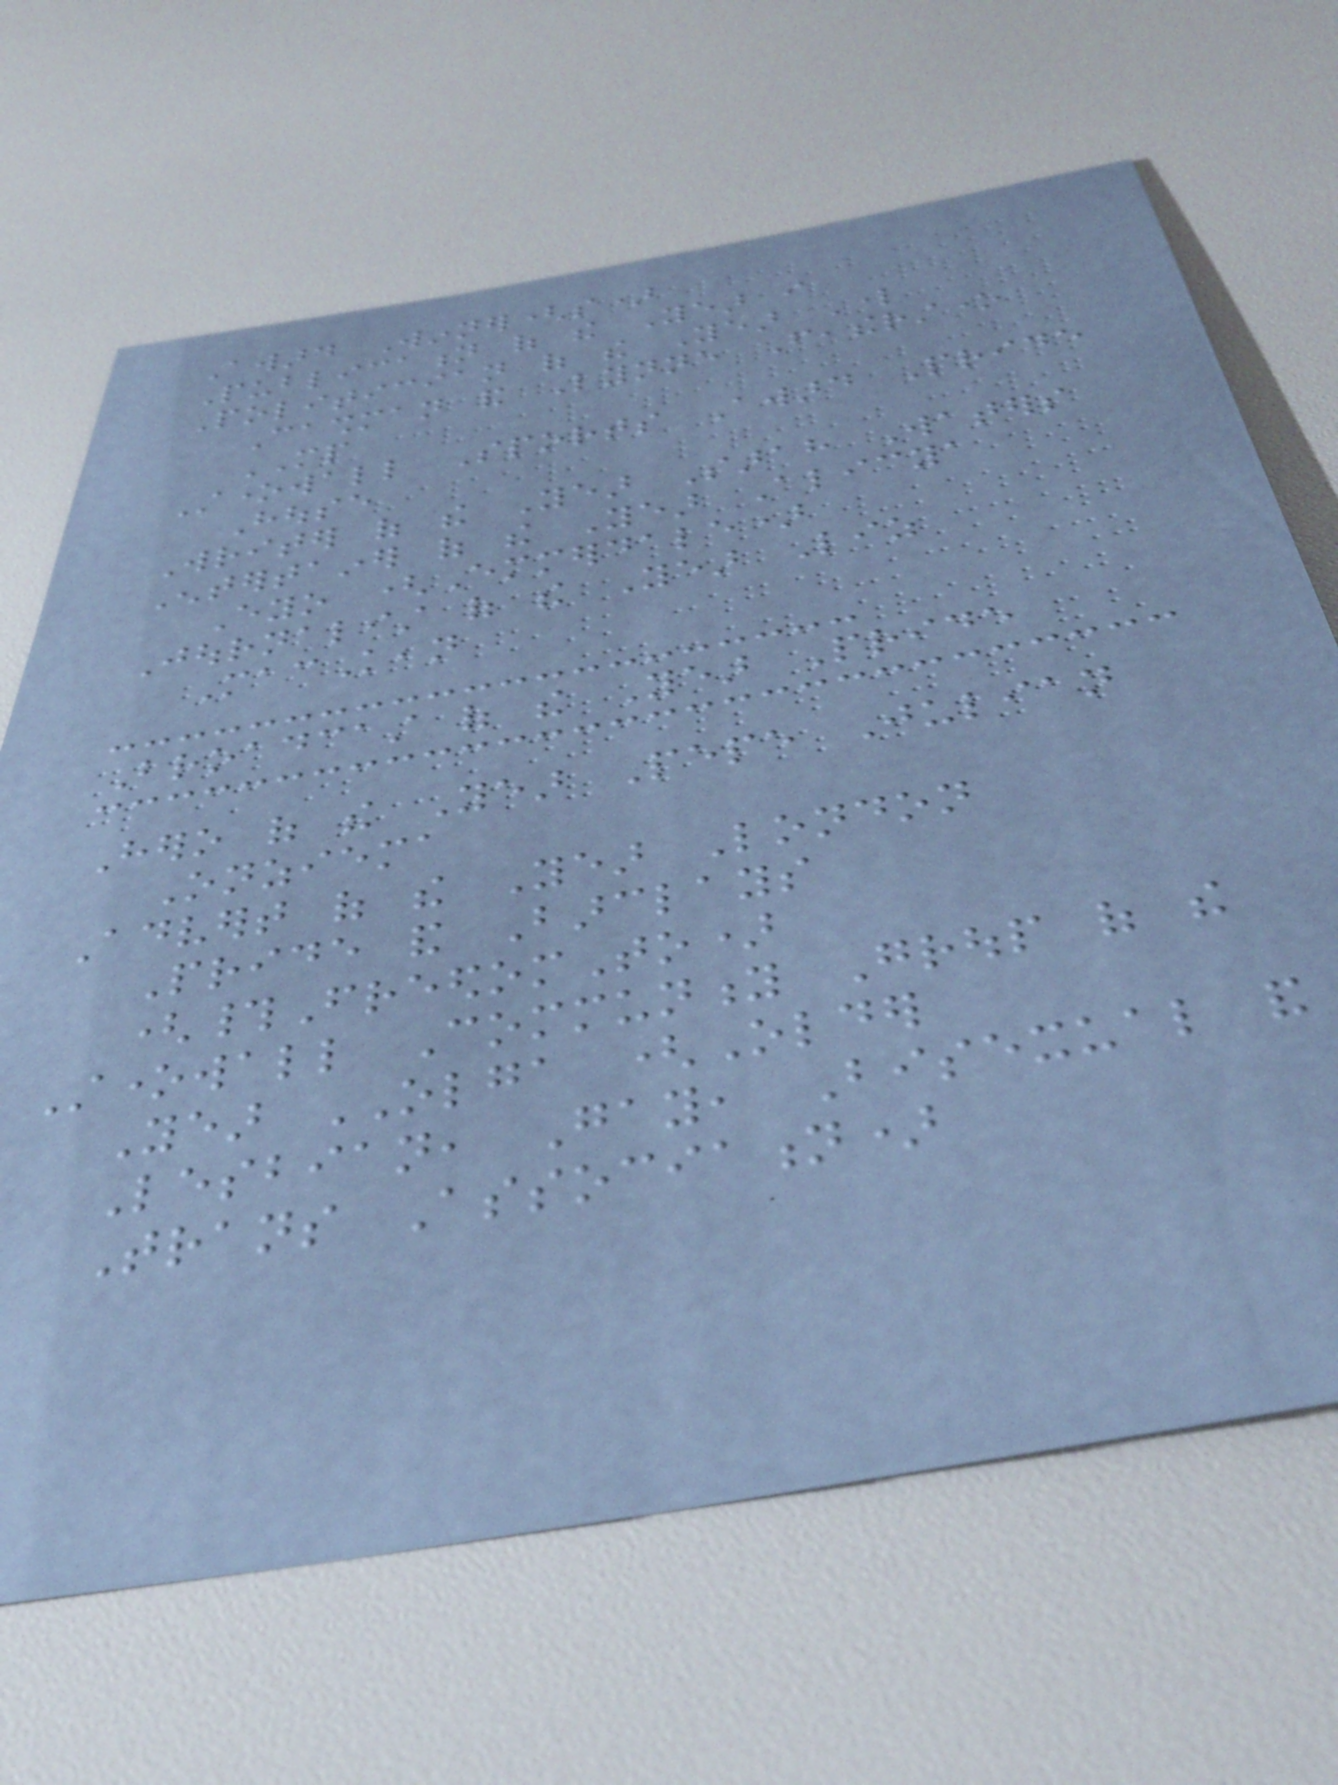Award Winner(s)
Publication of the Year i
Politician of the Year Lord
Cashman and Lynne Featherstone
MP
Stonewall Sports Award Pride
House
Writer of the Year Sarah Waters
Entertainer of the Year Alicya
Eyo (Emmerdale)
Journalist of the Year Liz
MacKean
Broadcast of the Year Pride
Hero of the Year Pepe Julian
Onziema
Advert of the Year London
Pride and Barclays
(#FreedomTo)
Stonewall Community Group of the
Year OLGA (Older
Lesbian, Gay, Bisexual and
Trans Association)
